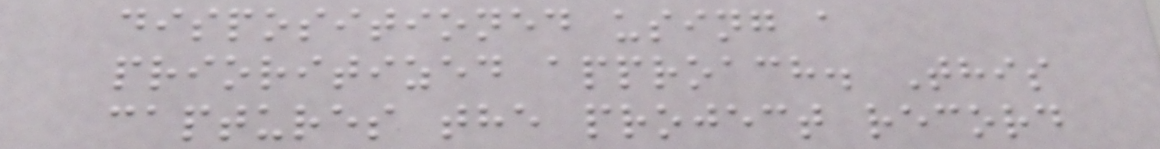dispositioned using a
prioritized approach. This
captures the project record
